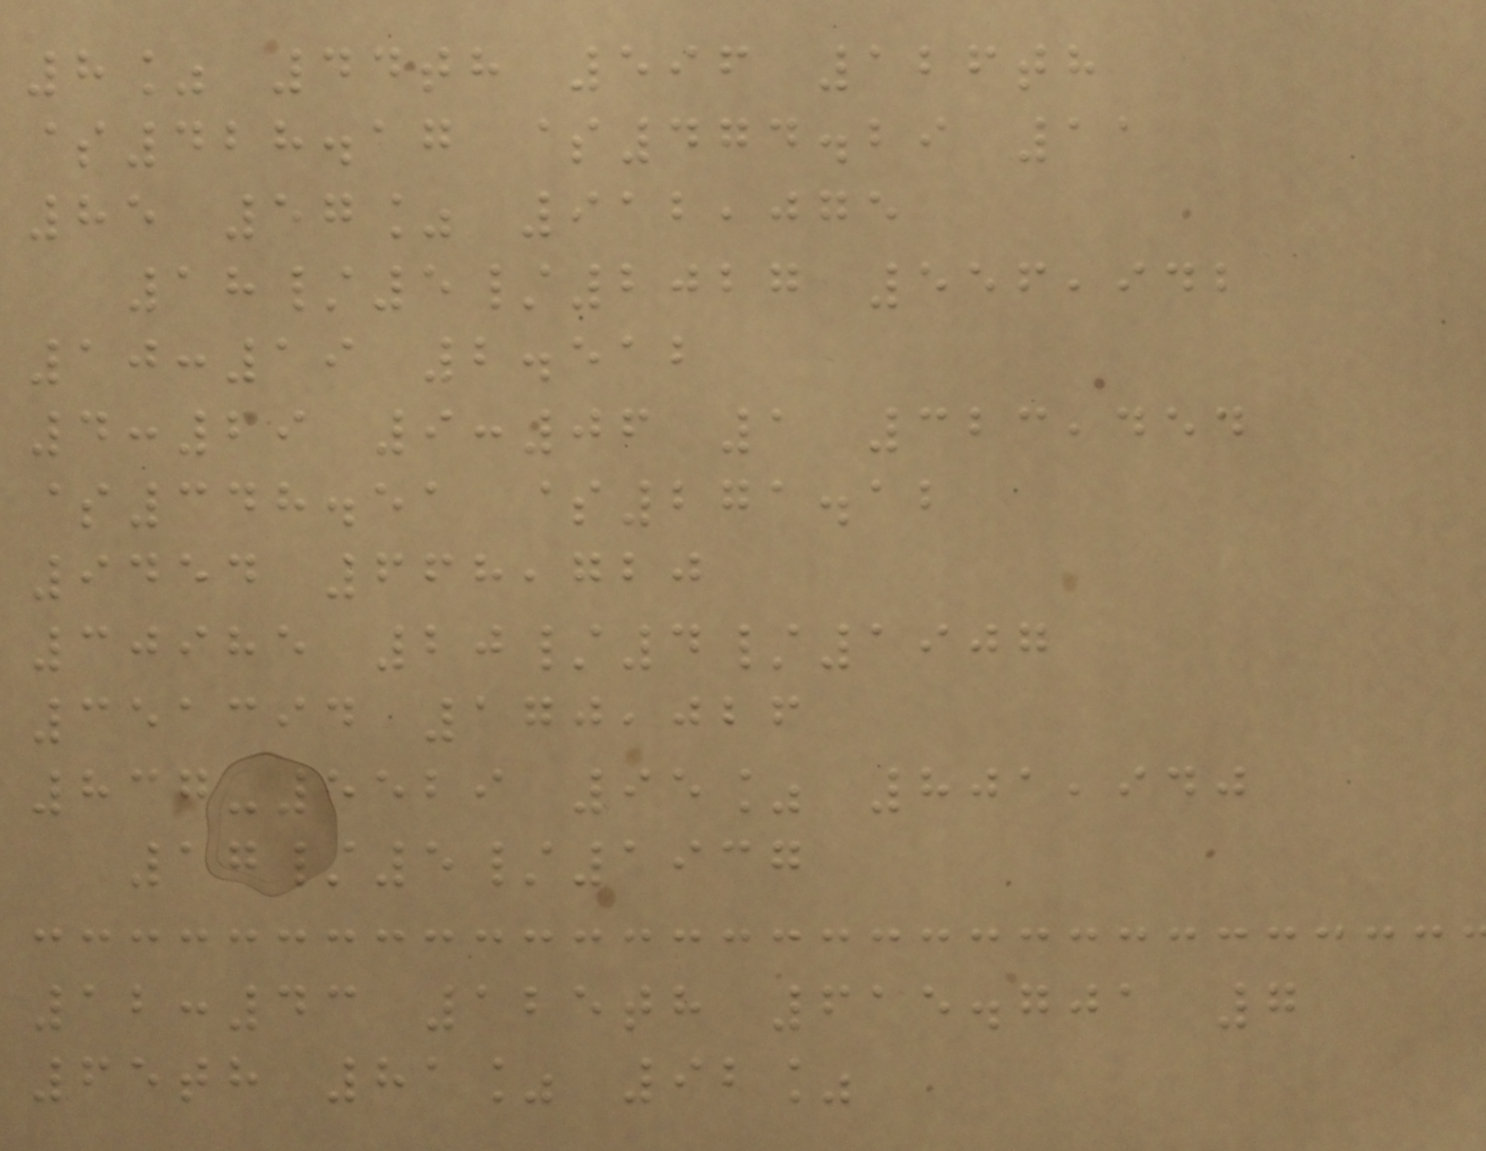8% 44th 596 126th
$428.17 $474.29 11
85 57% 912,075
18/5/2027 556,942
10:19 2.512
4:29 9:06 1 323,454
$348.51 $271.12
9454 668,720
30985 20/4/1907
351394 170,026
837-5529 95% 801,940
17/5/1937
12:43 125th 615.701 7
65th 81% 92%
